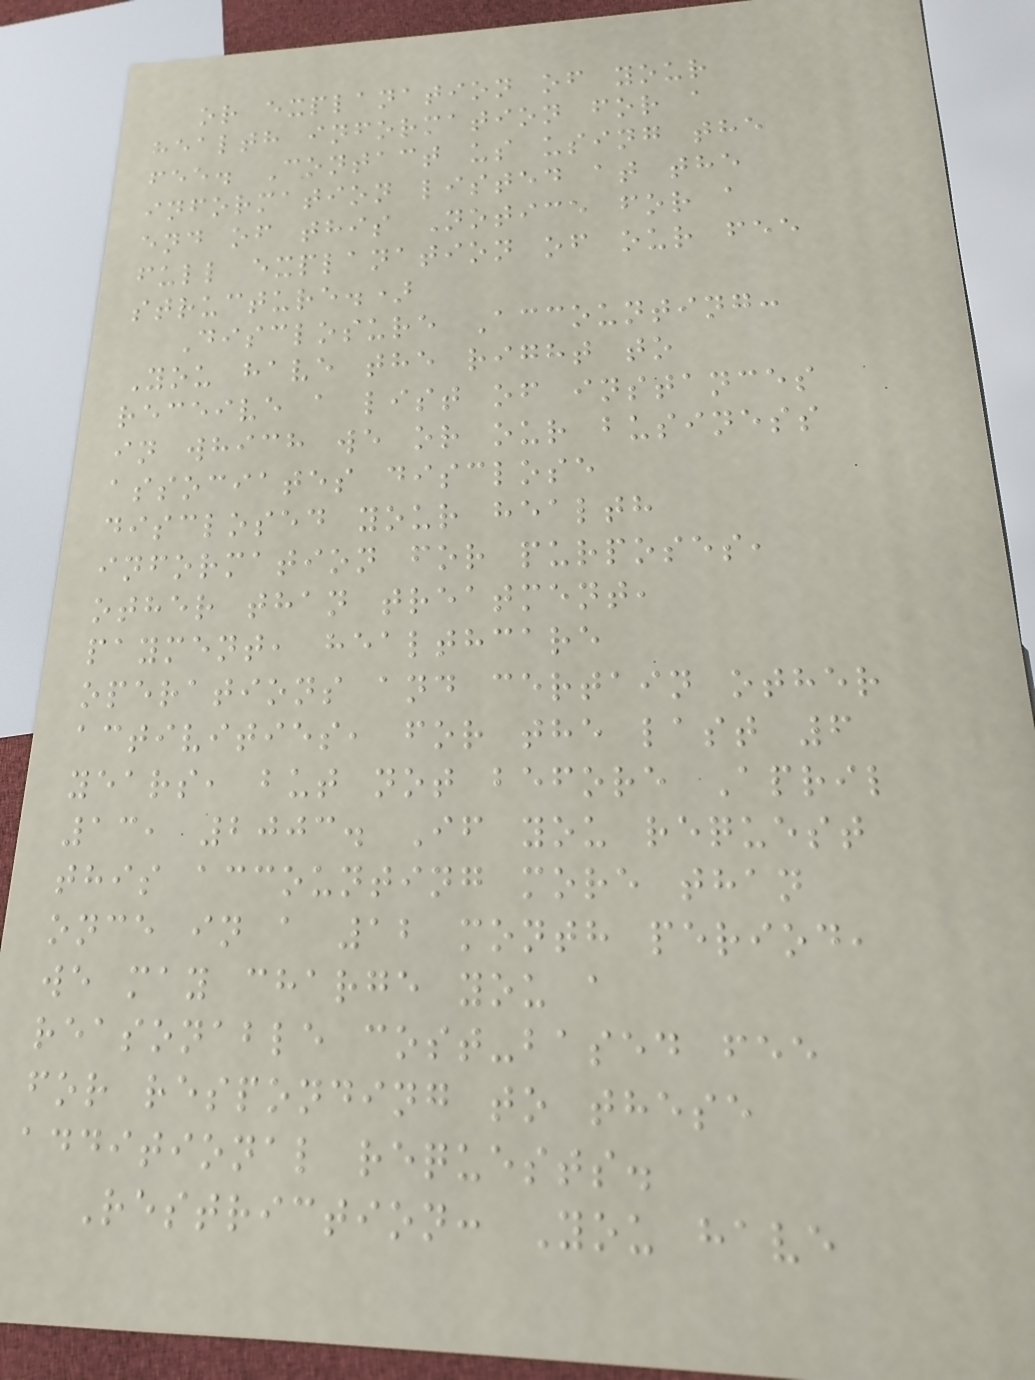or explanation of your
health information for a
fee. Contact us using the
information listed at the
end of this Notice for a
full explanation of our fee
structure.)
Disclosure Accounting:
You have the right to
receive a list of instances
in which we or our business
associates disclose
disclosed your health
information for purposes,
other than treatment,
payment, healthcare
operations and certain other
activities, for the last 6
years, but not before April
13, 2003. If you request
this accounting more than
once in a 12 month period,
we may charge you a
reasonable cost-based fee
for responding to these
additional requests.
Restriction: You have
